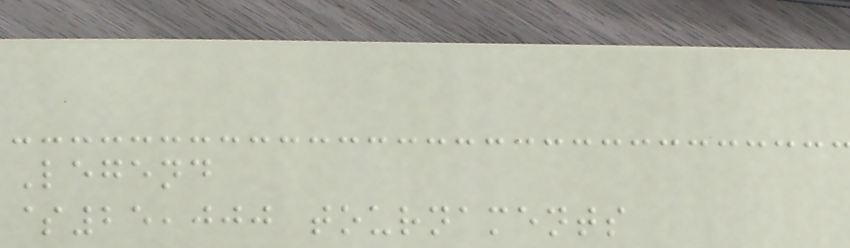Legend
$25,000 tournaments
